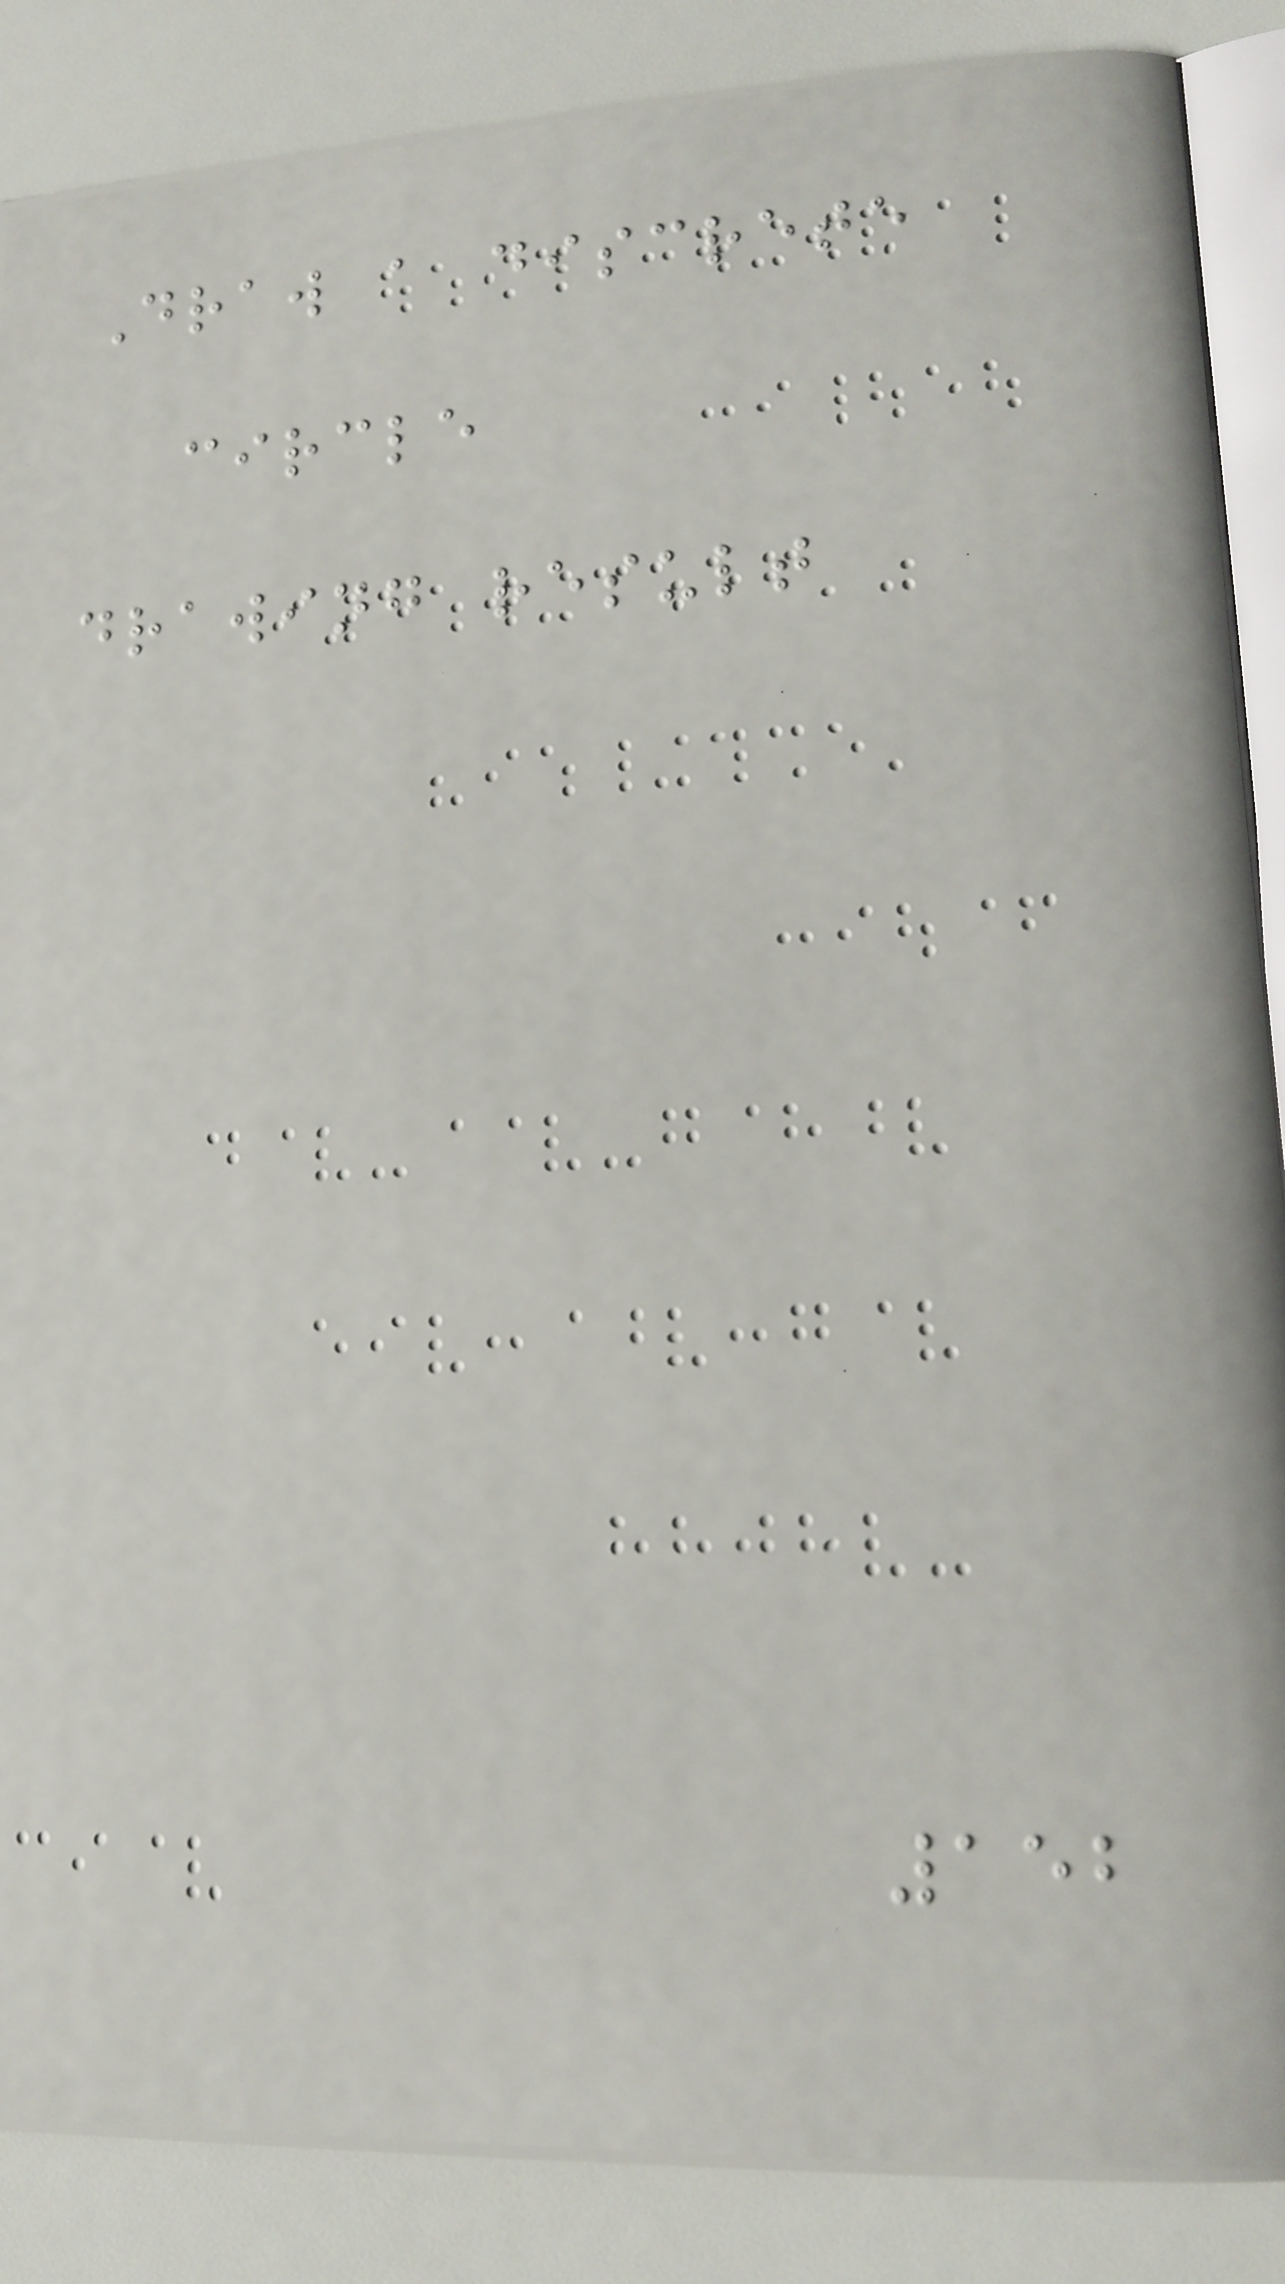Draw a discrete
circle
drawing result
152
